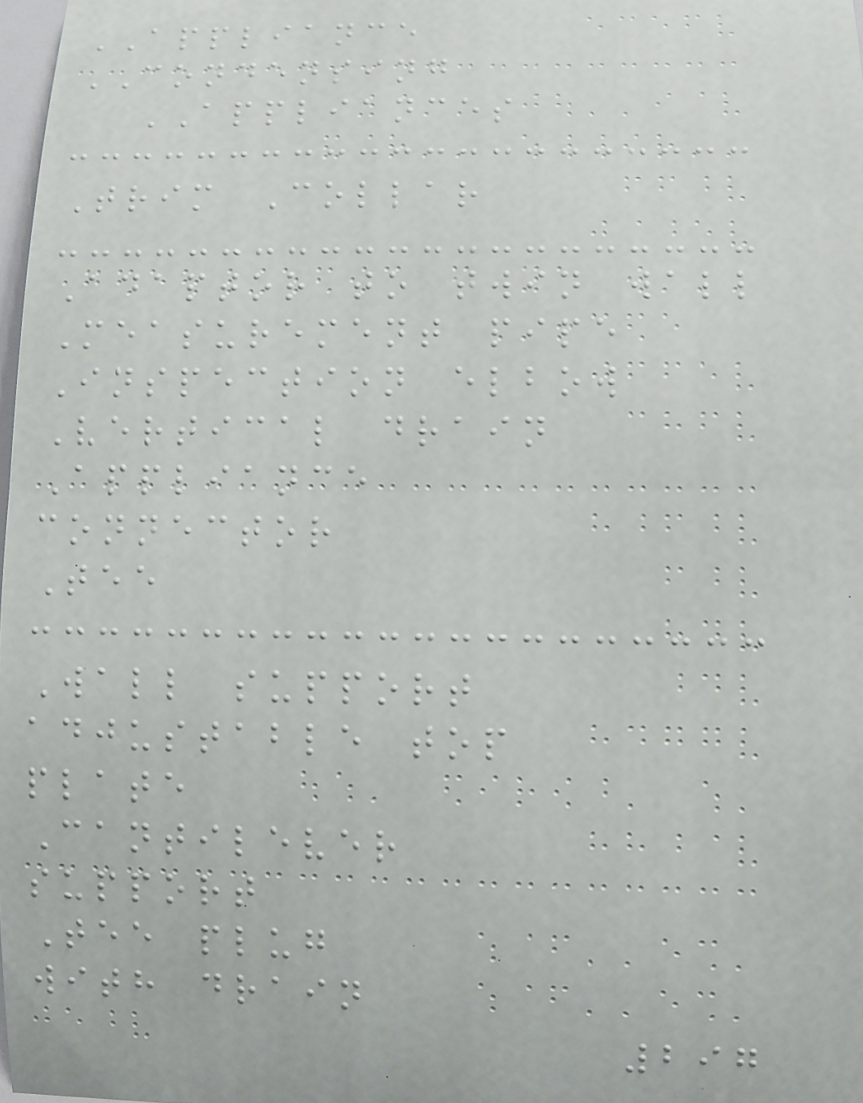APPLIANCE
CONDENSING
APPLIANCES
Trim Collar
Adaptor to twin wall
Measurement pipe
Inspection elbow
Vertical drain
Appliance
connector
Tee
Wall support
adjustable top
plate
Cantilever
support
Tee plug
with drain
297
